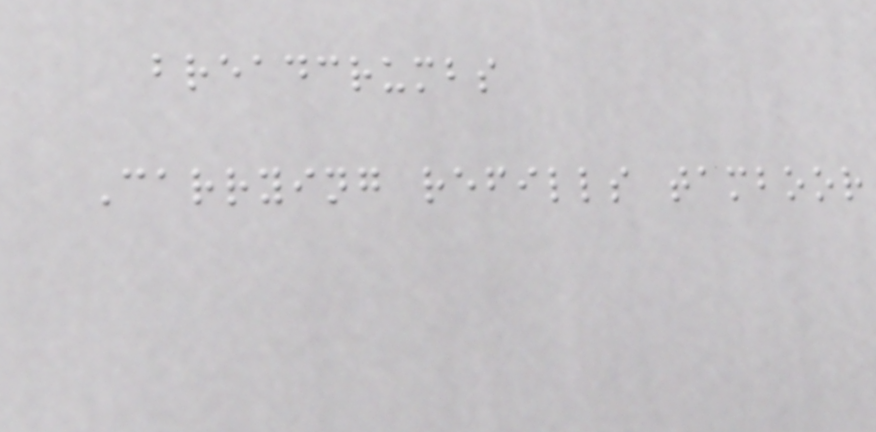breadcrumbs
Carrying refills tamboor
